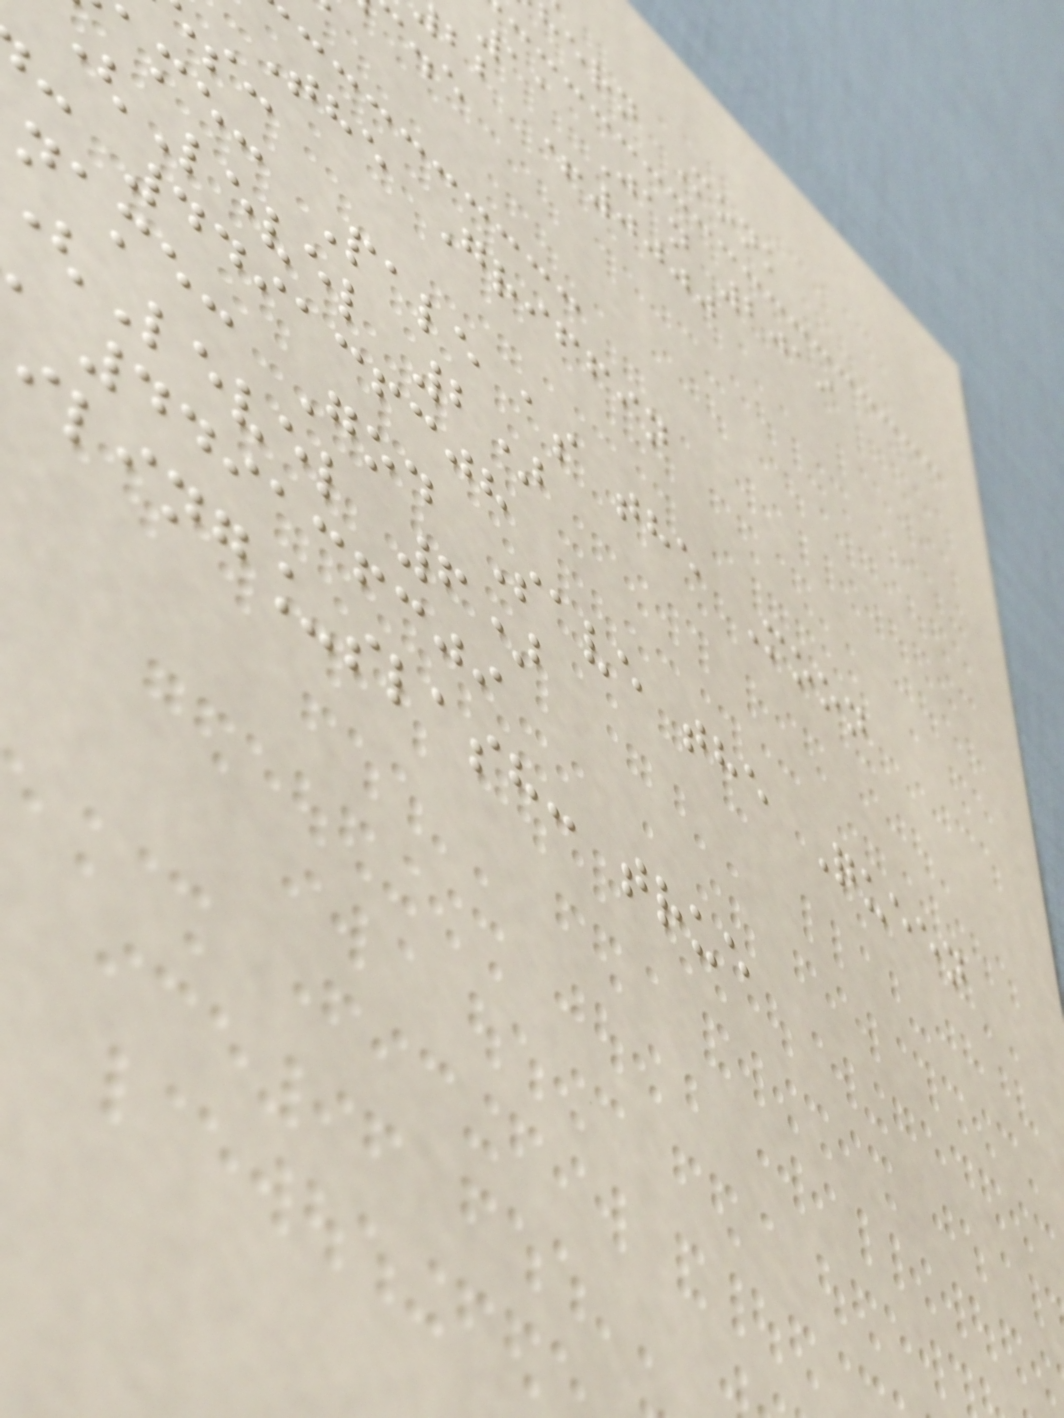hern Monk
11 Jan 2019
bb +0000
The Griffin
ame: Pale as the Moon
(Level 2)
: 449136308
name: God Save the Queen
Level 6)
449136309
iling_slash: true
